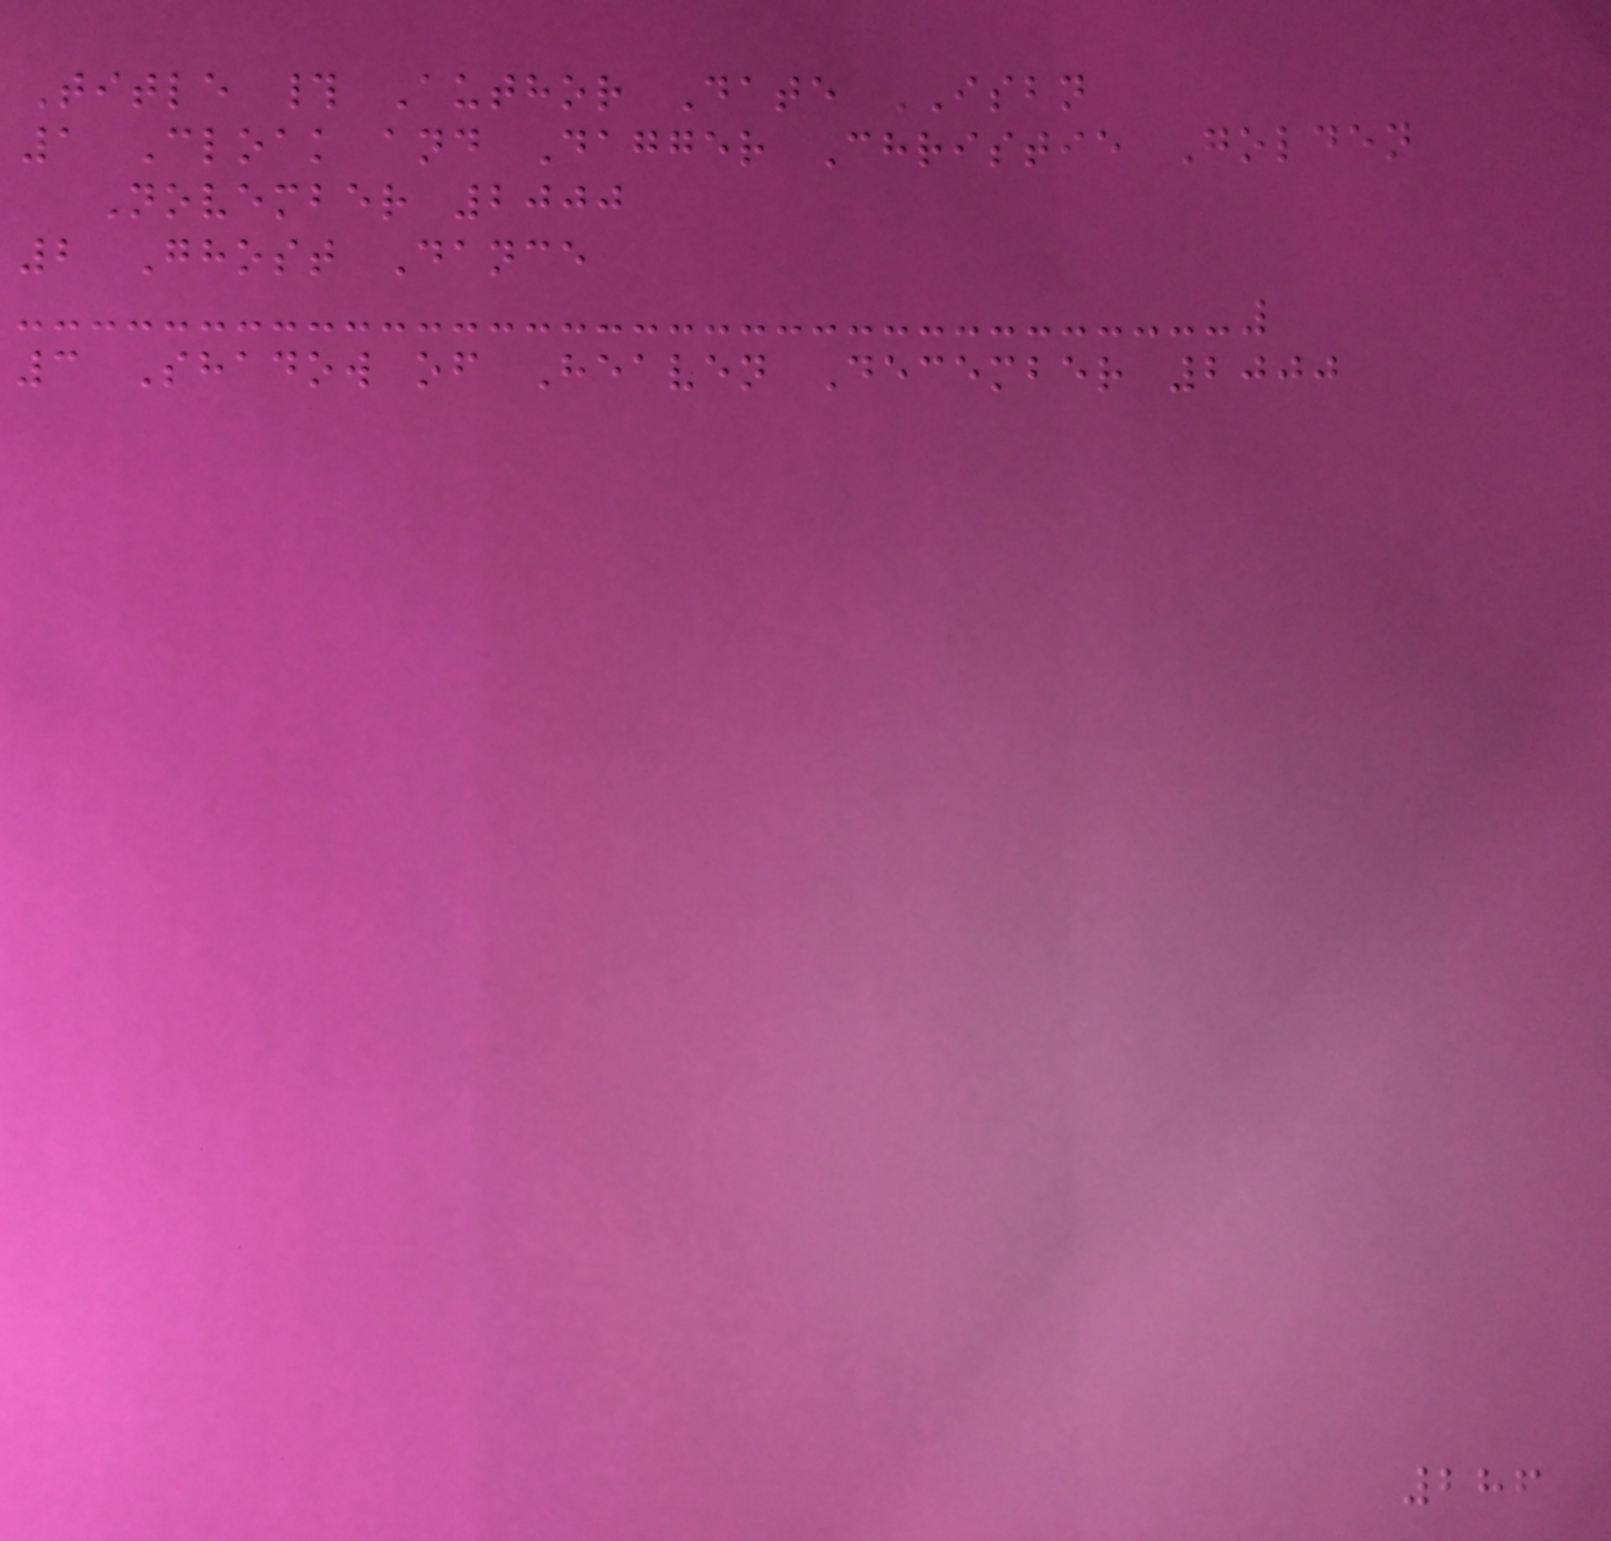Title # Author Date ISBN
1 Cloak and Dagger Christie Golden
November 2000
2 Ghost Dance
3 Shadow of Heaven December 2000
286
